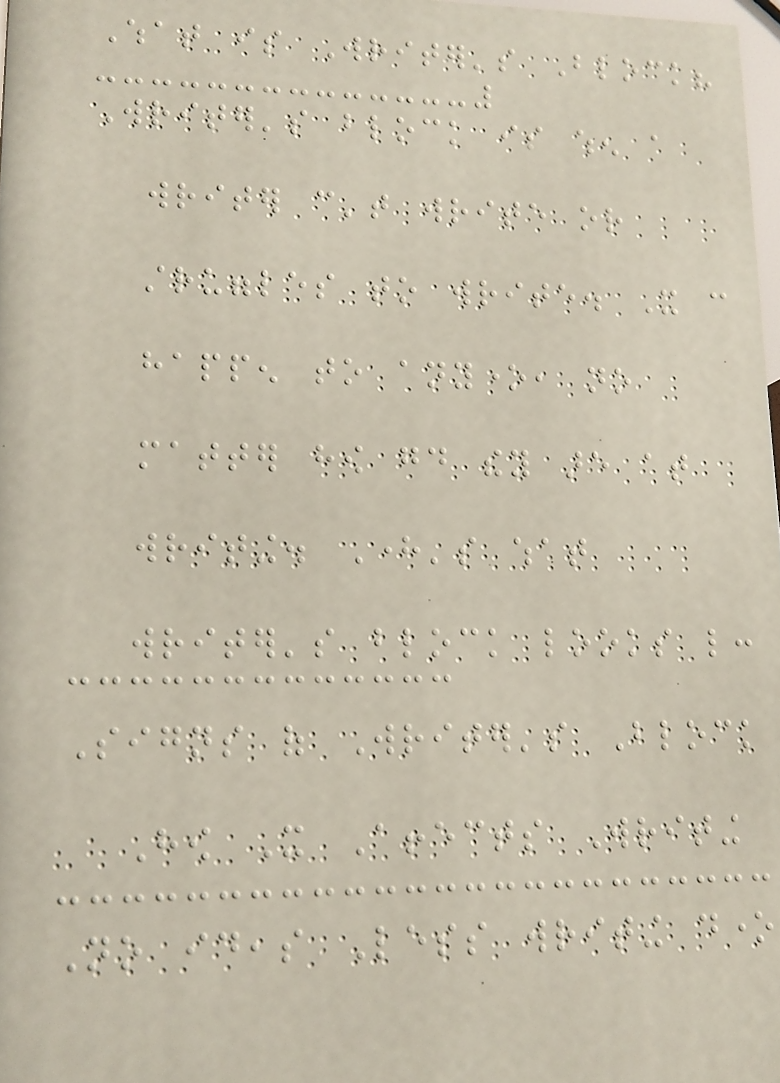What is Writer's Block?
Writer's block is when a
writer can't write or
struggles to write. It can
happen to anyone, no
matter how good they are at
writing. Here's what
writer's block looks like:
Signs of Writer's Block
How It Affects Writing
No ideas Less writing done
